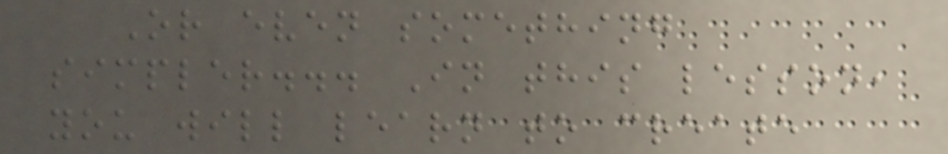Or even something
simpler... In this lesson,
you will learn to create
